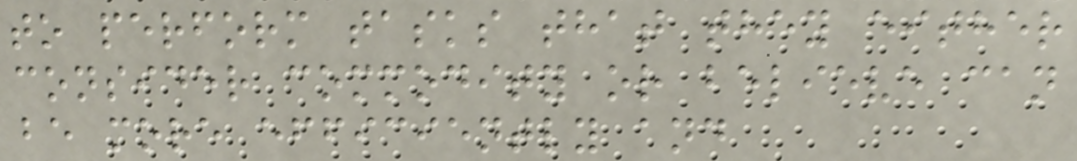to perform tasks that they either
consider commodity or believe can
be more efficiently and
